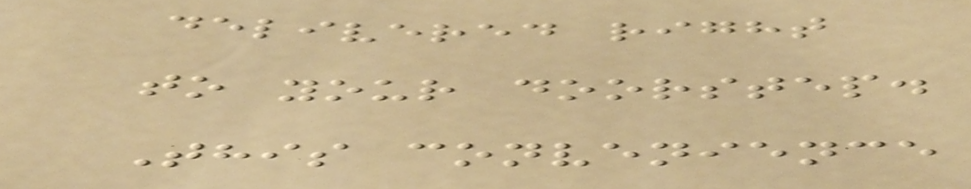delivered right
to your doorstep.
This convenience
